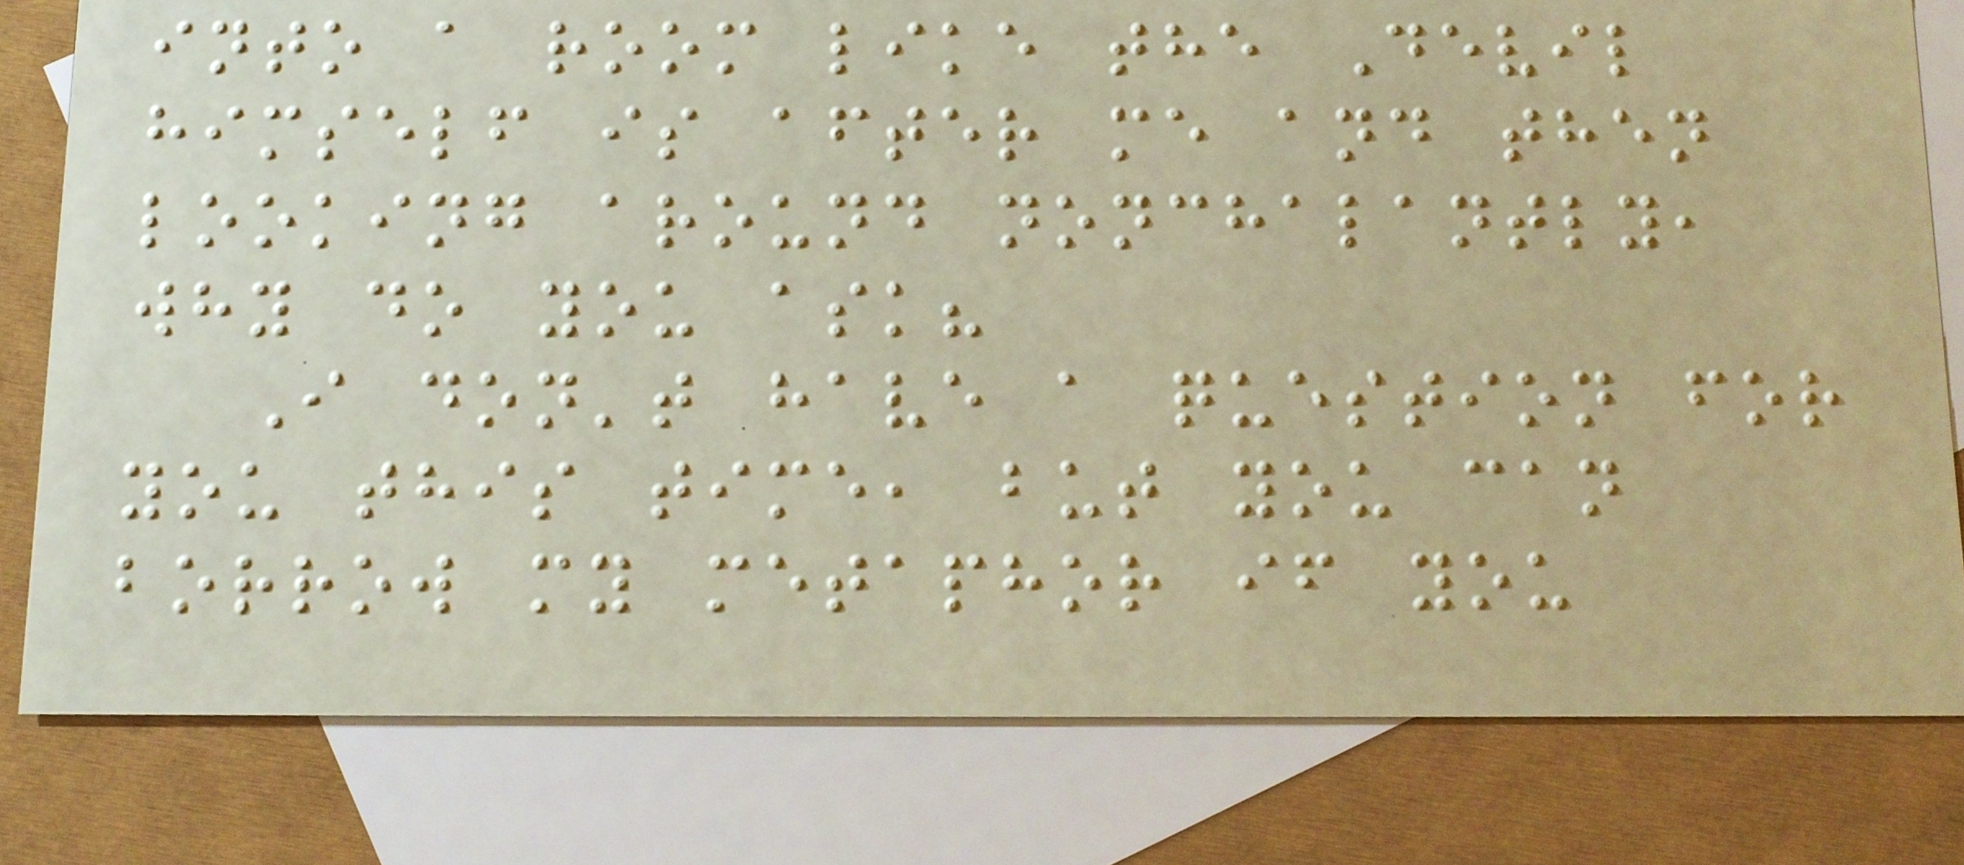into a room like the Devil
himself is after me and then
looking around nonchalantly,
why do you ask?
I don't have a question for
you this time, but you can
borrow my metaphor if you
